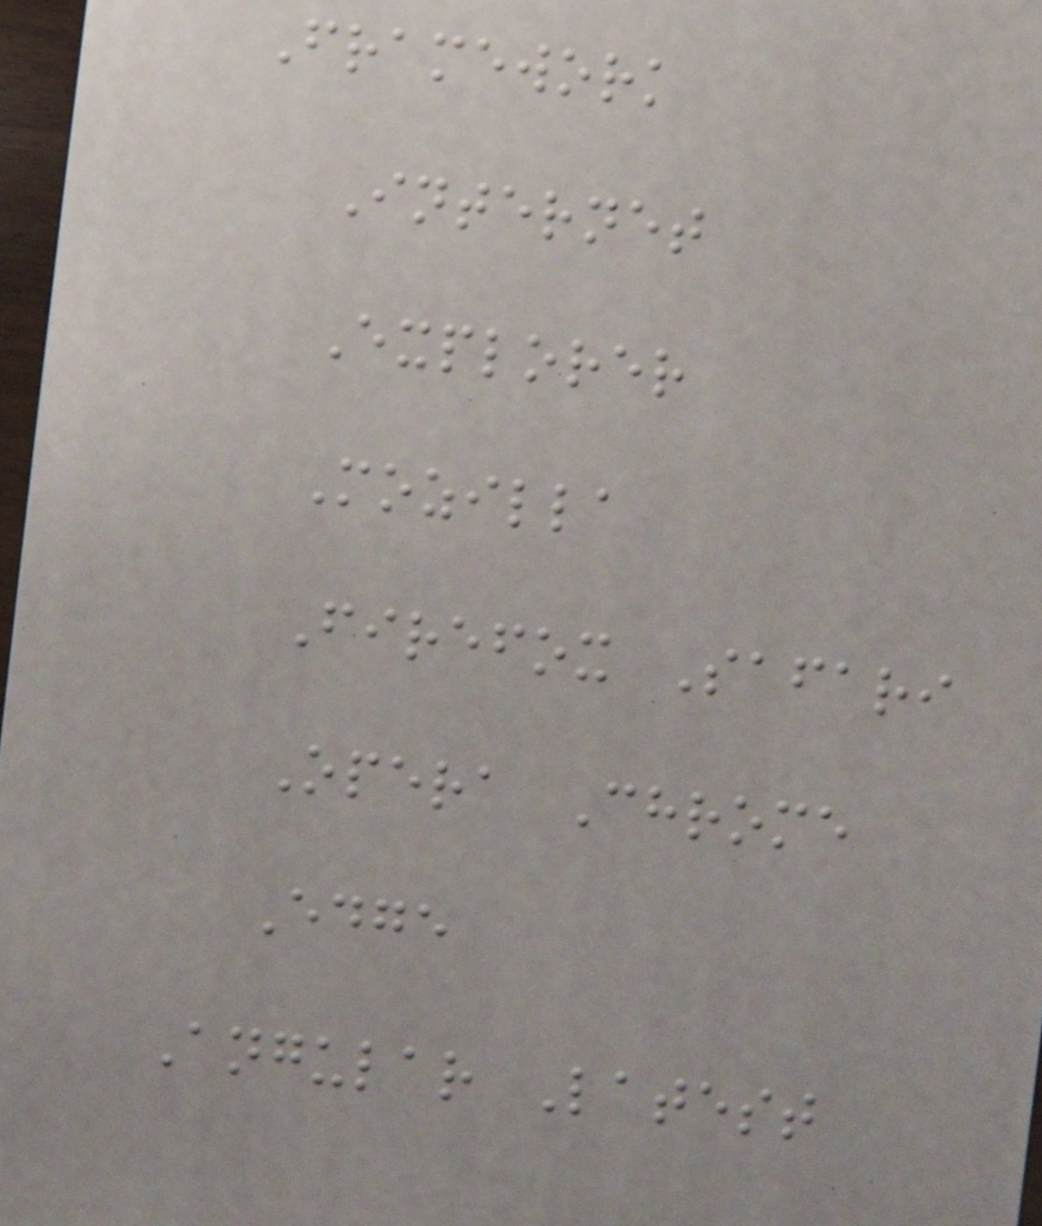Framework
Internet
Explorer
Mozilla
Firefox Safari
Opera Chrome
Edge
Angular Latest
